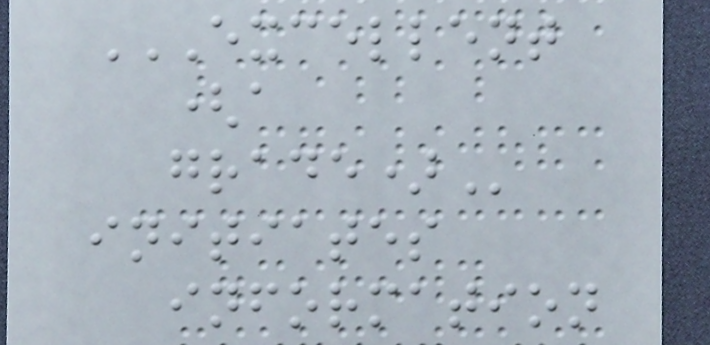EXCELLENT
(A
GRADE)
initiates
information
